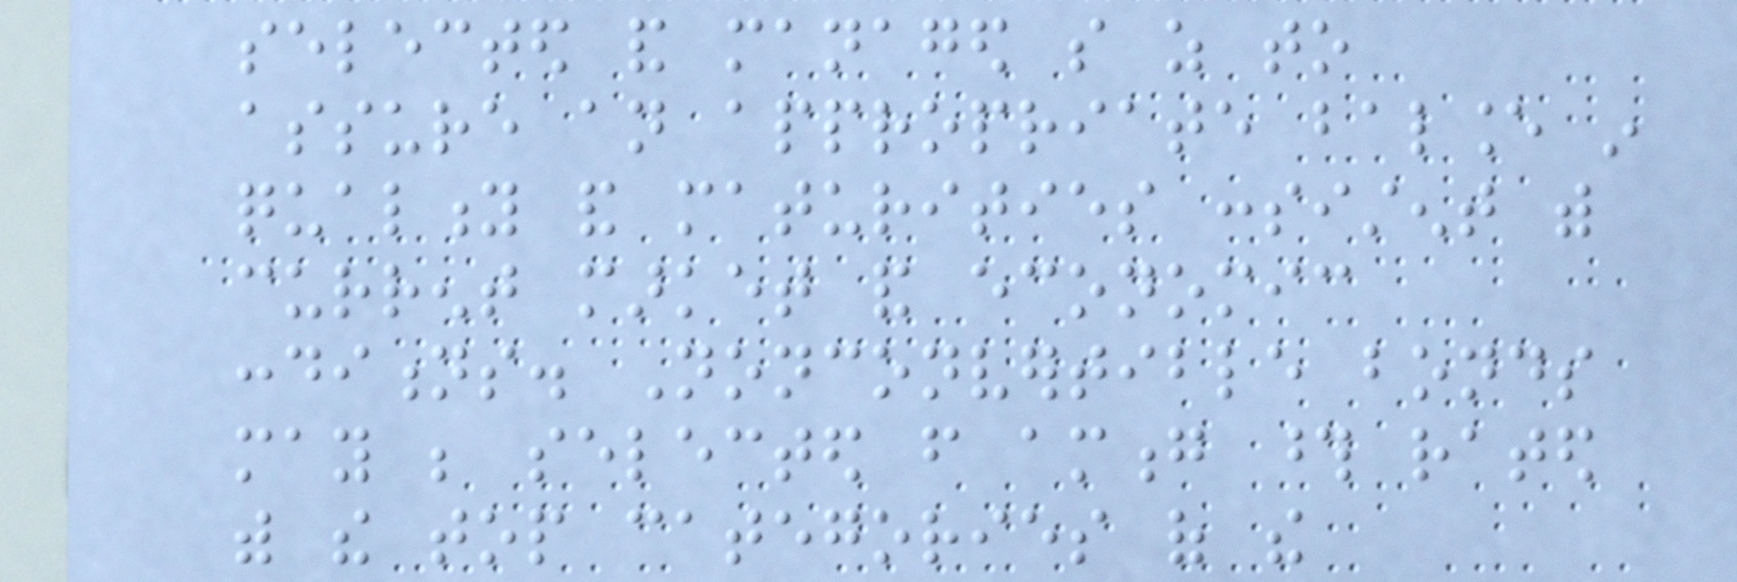selected and managed so as to
assure an appropriate balance in
quality and maturities consistent with
current market and economic
conditions. Nonconvertible bonds
may be selected from among those rated
with the top categories of the
